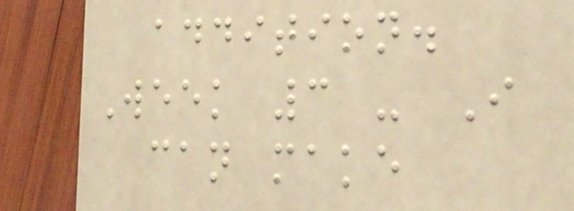addition.
Week 3 - I
can make
